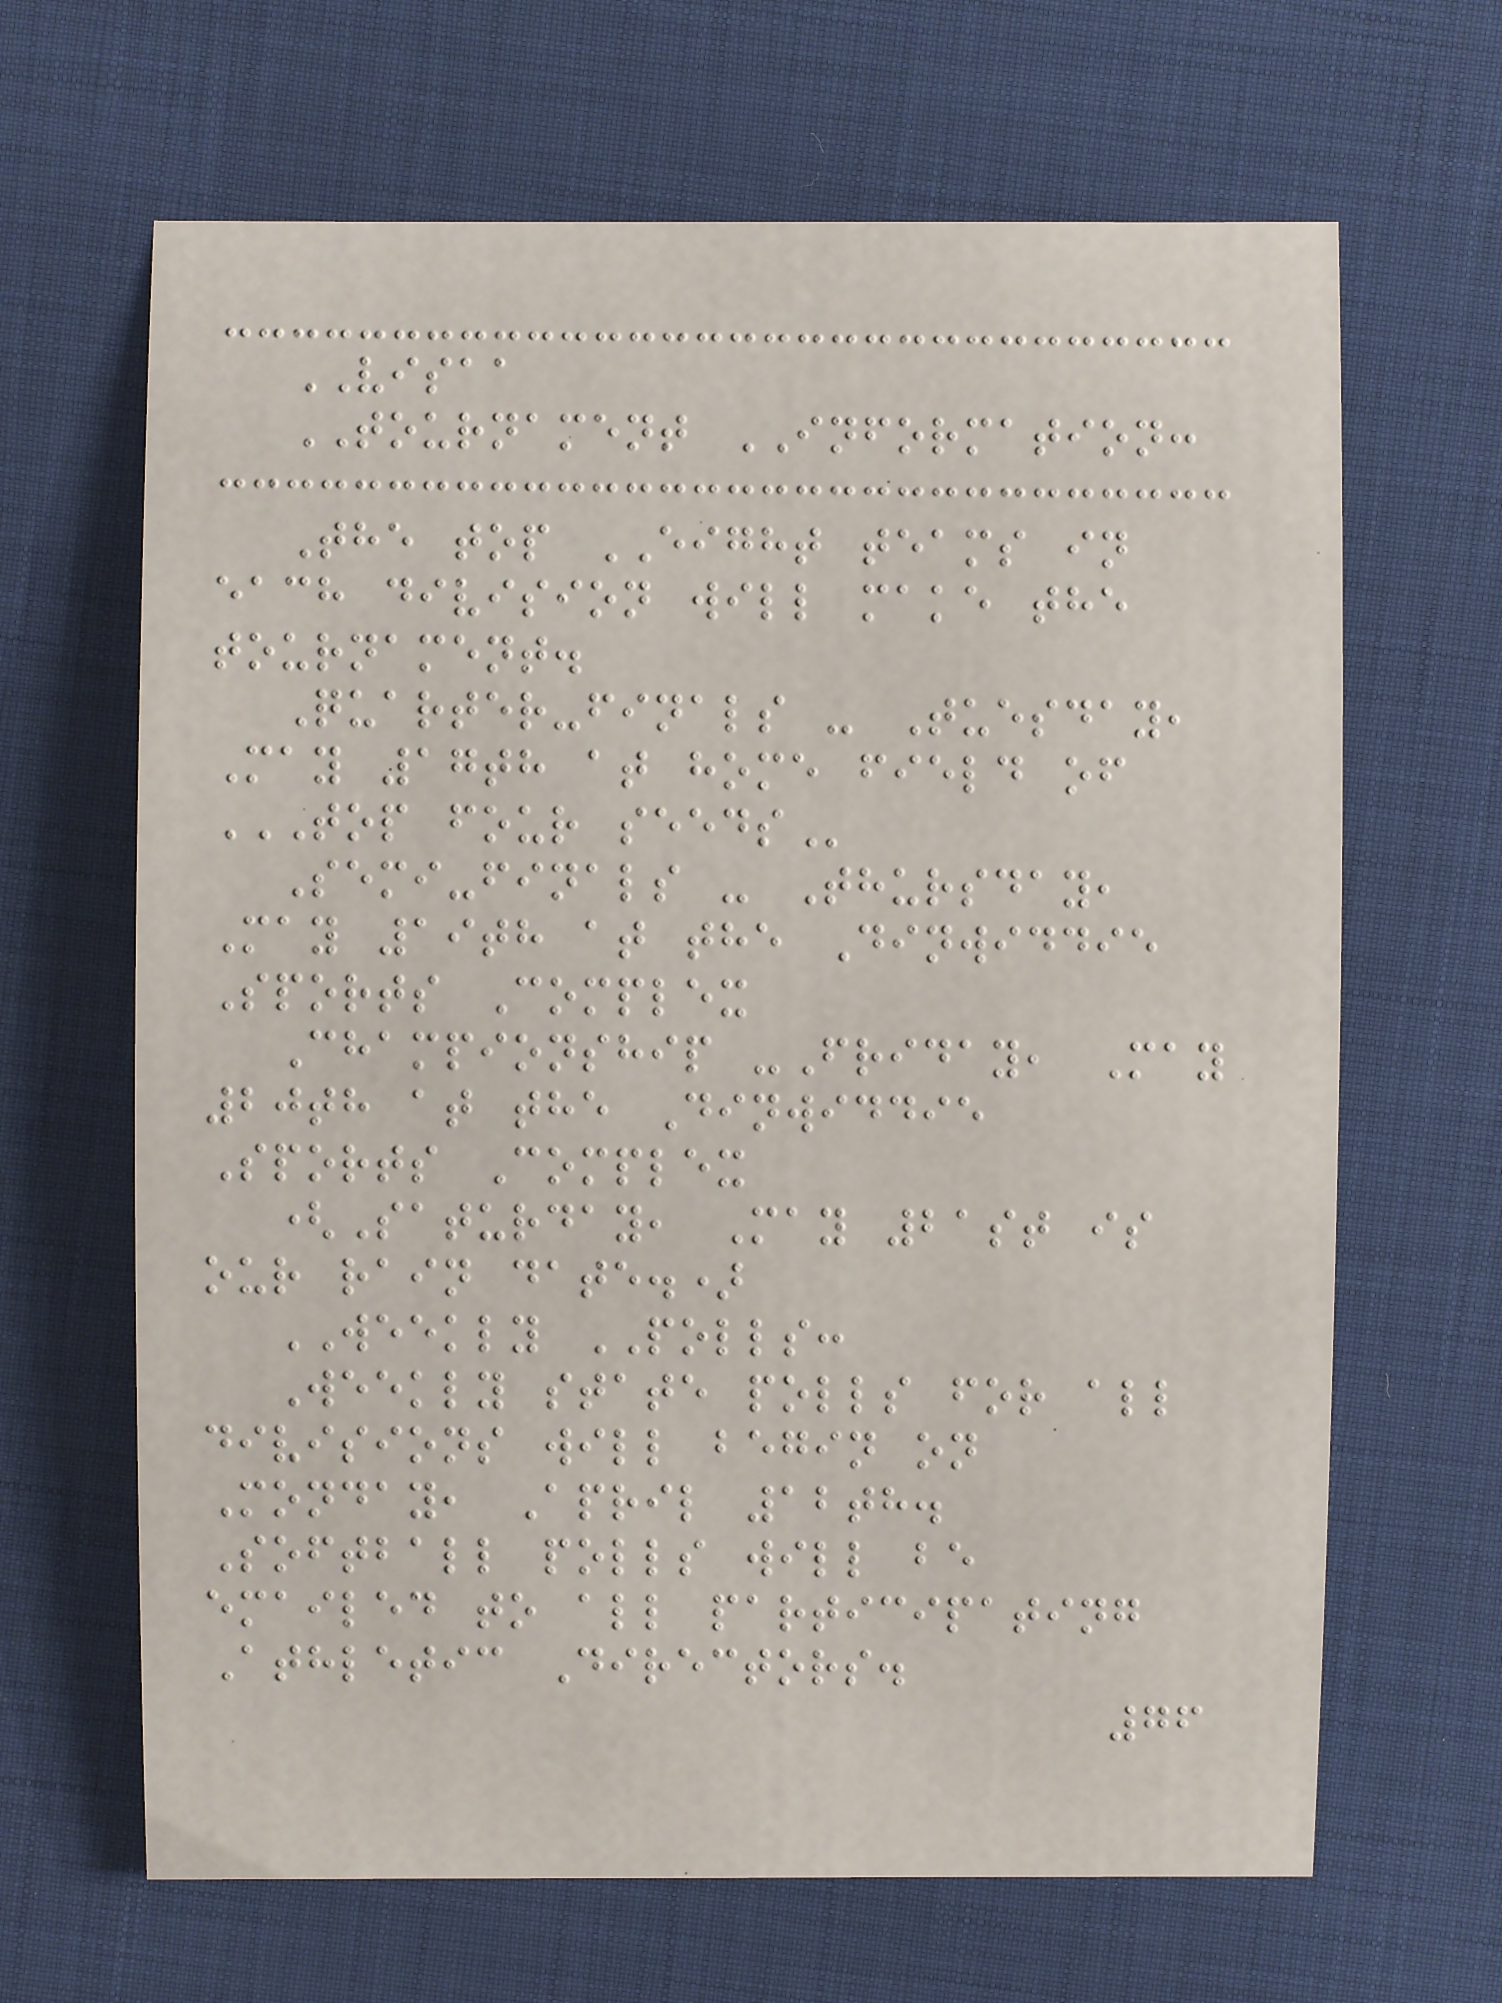VISAA
TOURNAMENT INFORMATION:
The top EIGHT teams in
each division will make the
tournament.
Quarter-finals - Tuesday,
May 17th at home field of
TOP FOUR SEEDS
Semi-finals - Thursday,
May 19th at the Dinwiddie
Sports Complex
Championship -Friday, May
20th at the Dinwiddie
Sports Complex
(Saturday, May 21st is
our rain date.)
WEEKLY POLLS:
Weekly state polls for all
divisions will begin on
Monday, April 12th.
Softball polls will be
emailed to all participating
Athletic Directors.
76
